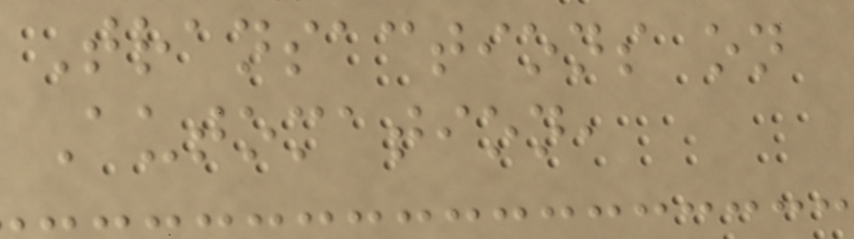Transactions on
Automation,
